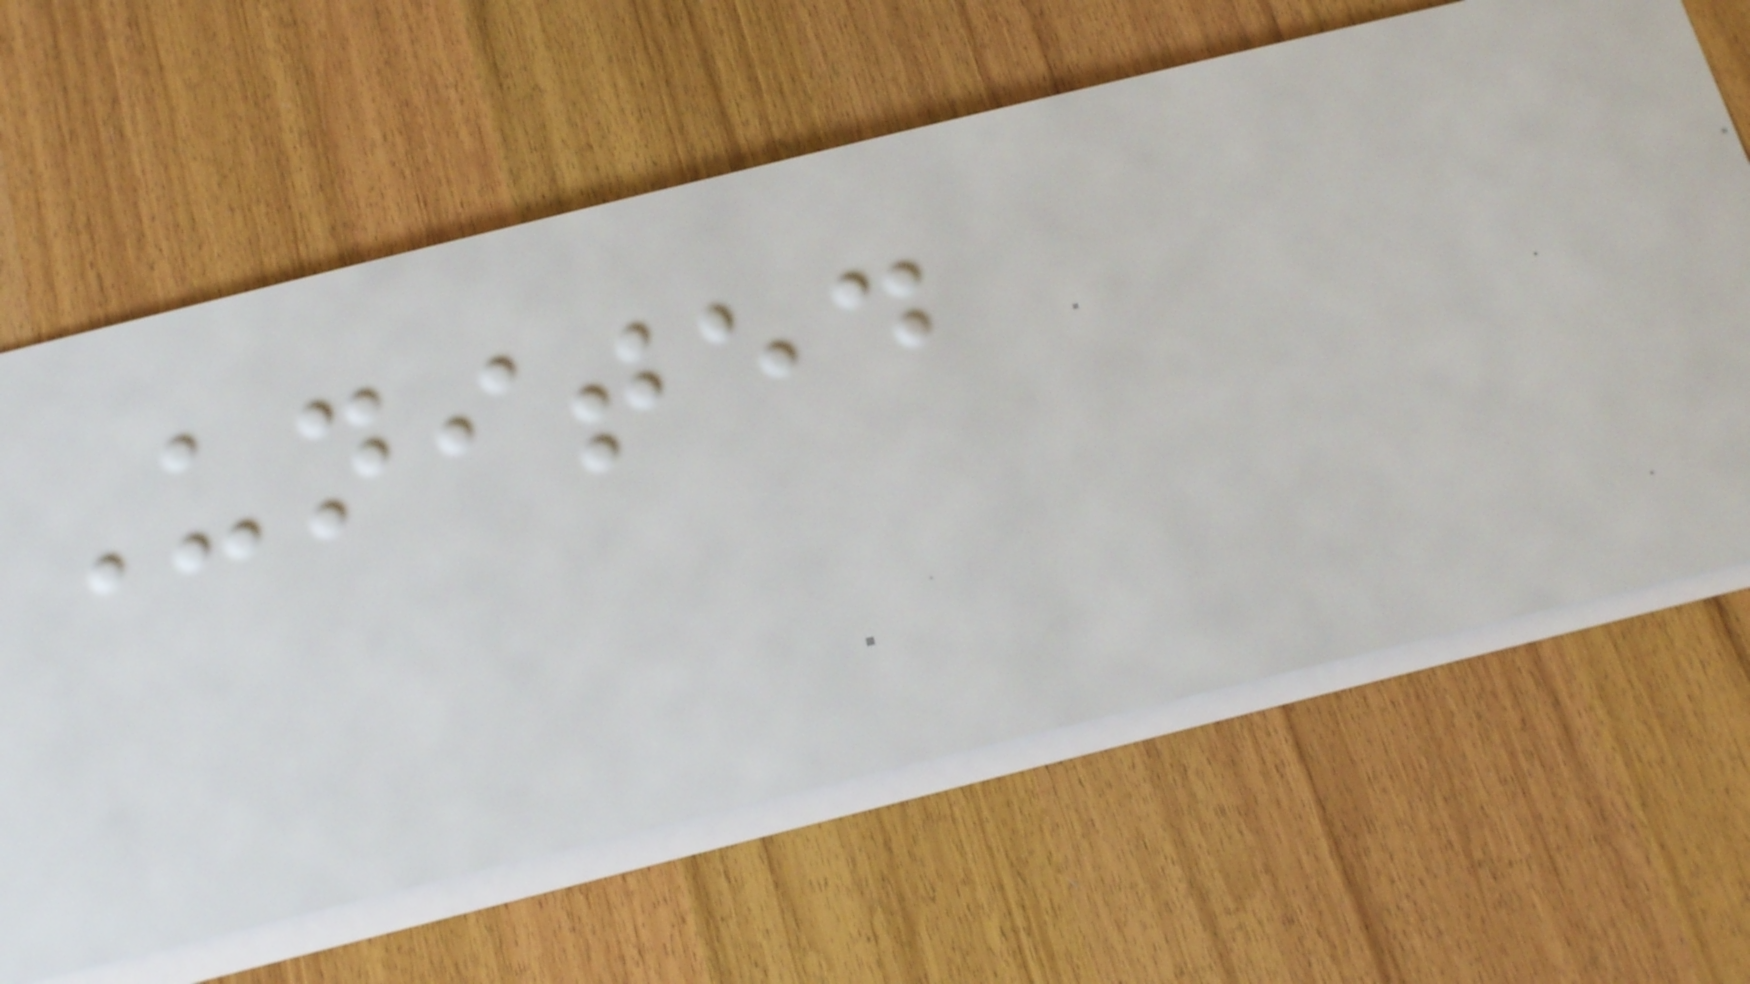United
